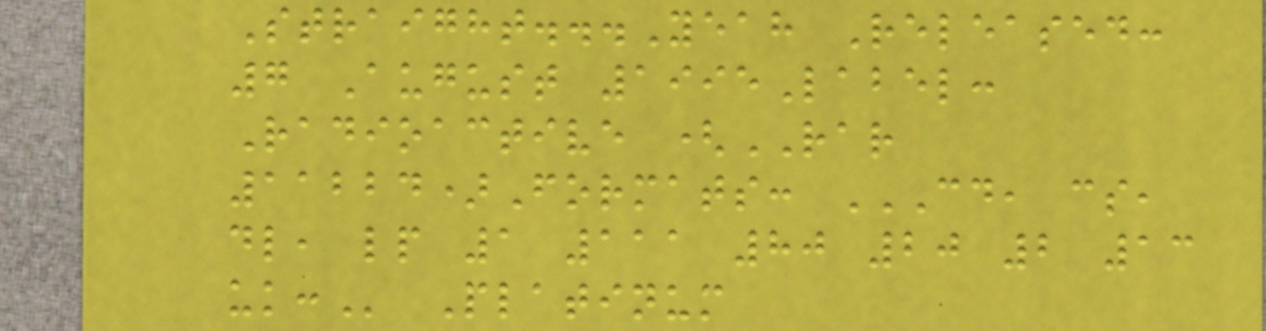Straight...Yeah Released:
7 August 1995Label:
Radioactive (RAR
11224)Formats: CD, CS,
DL, LP 1 111 80 20 2 13
UK: Platinum
